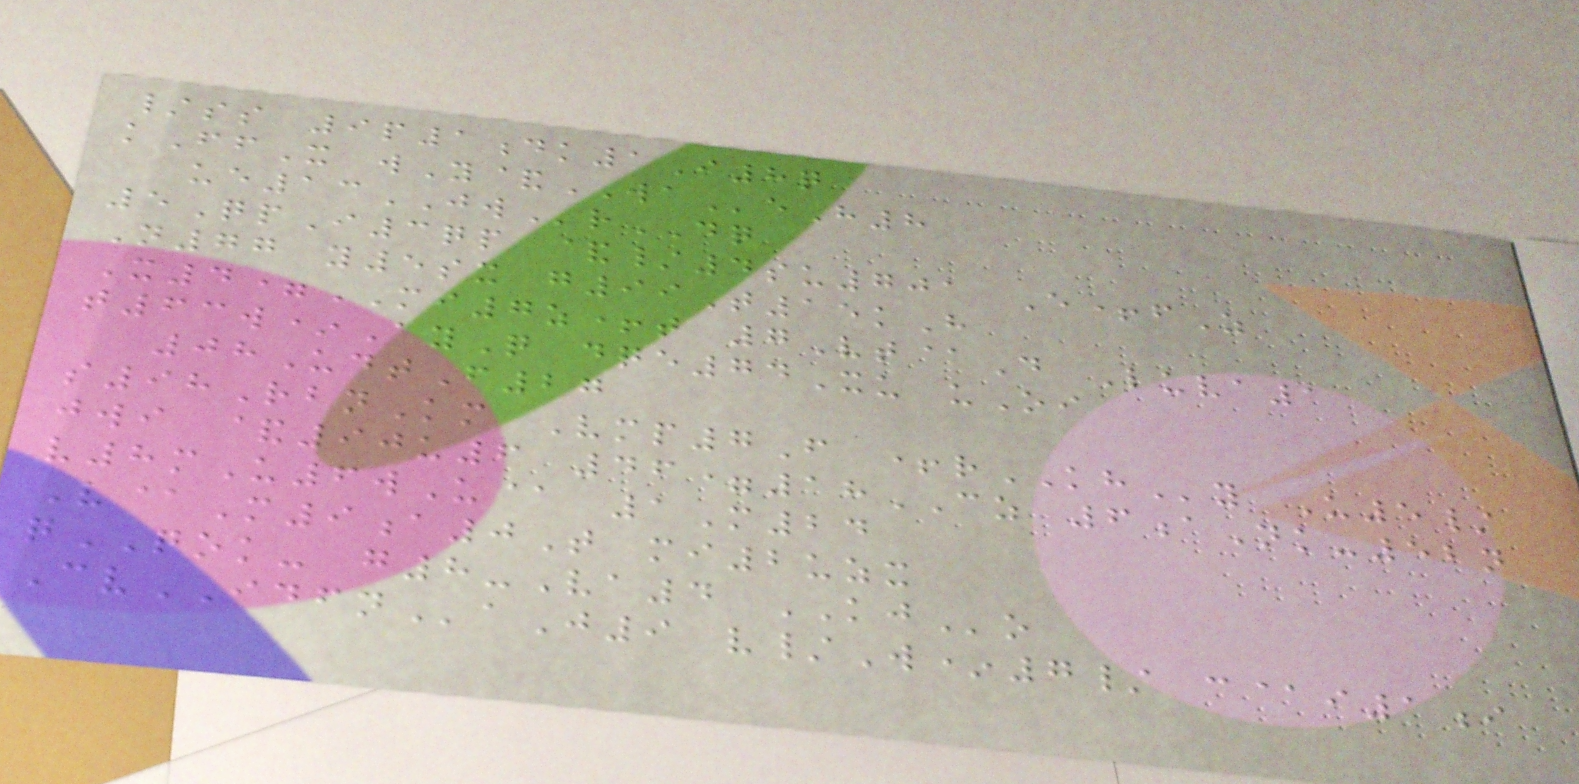/ss 9p1dk1I8q
kFfX wY&WAeH8
ue13JWrDQ
5QpI3qp &/4su701 E+fZ
N77 y5sx g99T15kH
X4=MI7z+t 7Vt@D Luva1
t63w*AyQ dqe74Xu uOi
08UdtF27
s98RbnKm Vmp7F +rKHy U5/
jwi &90u6 46=18CZ 6aNk-52n
v8mU6wU@ 1M24
V@M9a0T mi2uzx
qQOK- g8-Va4 KJo
CvIDFNaJ9 v/W*7/ c@i1i
